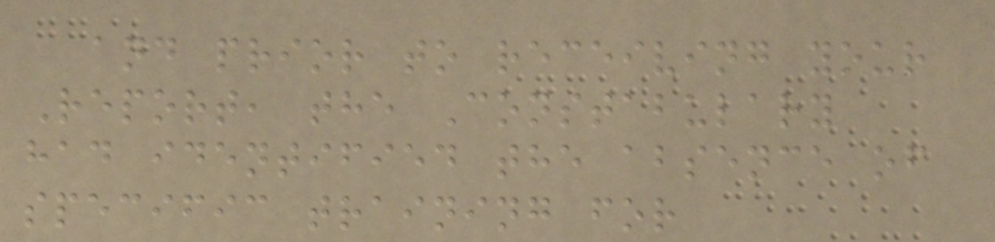and prior to receiving your
Report, the Constabulary
had identified the absence of
specific training for
